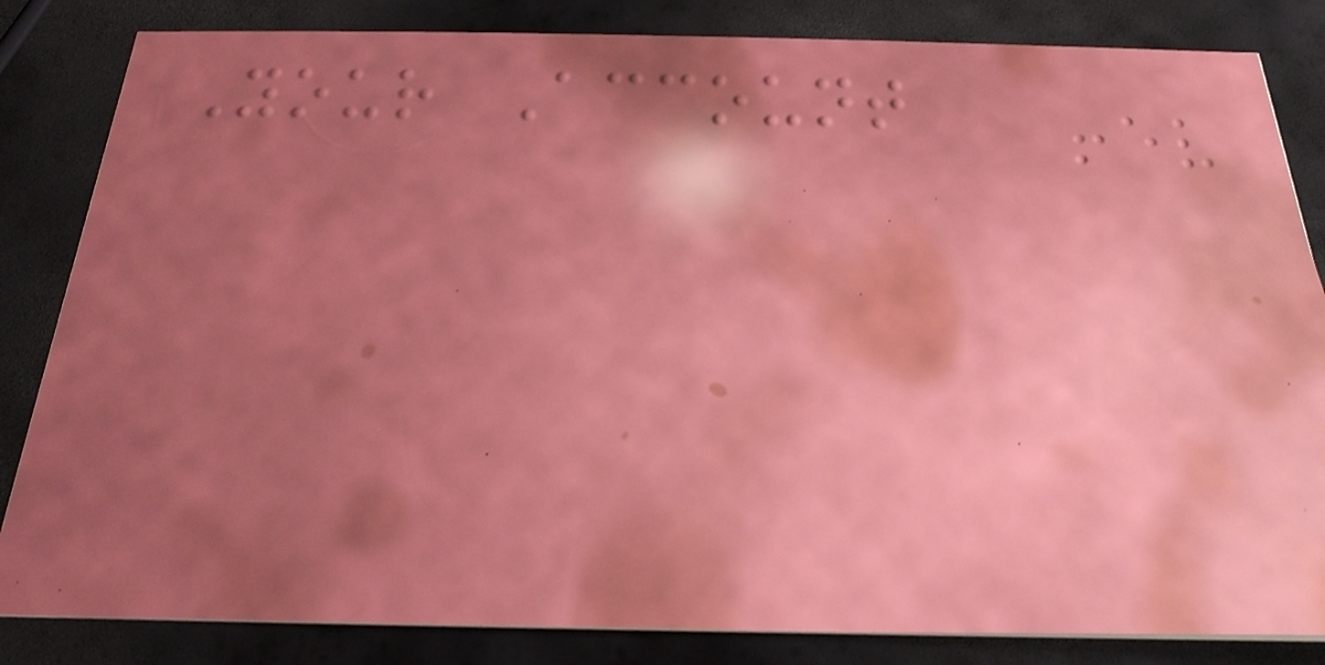Your Account
